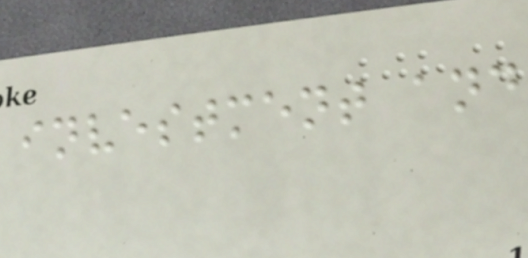investment and
